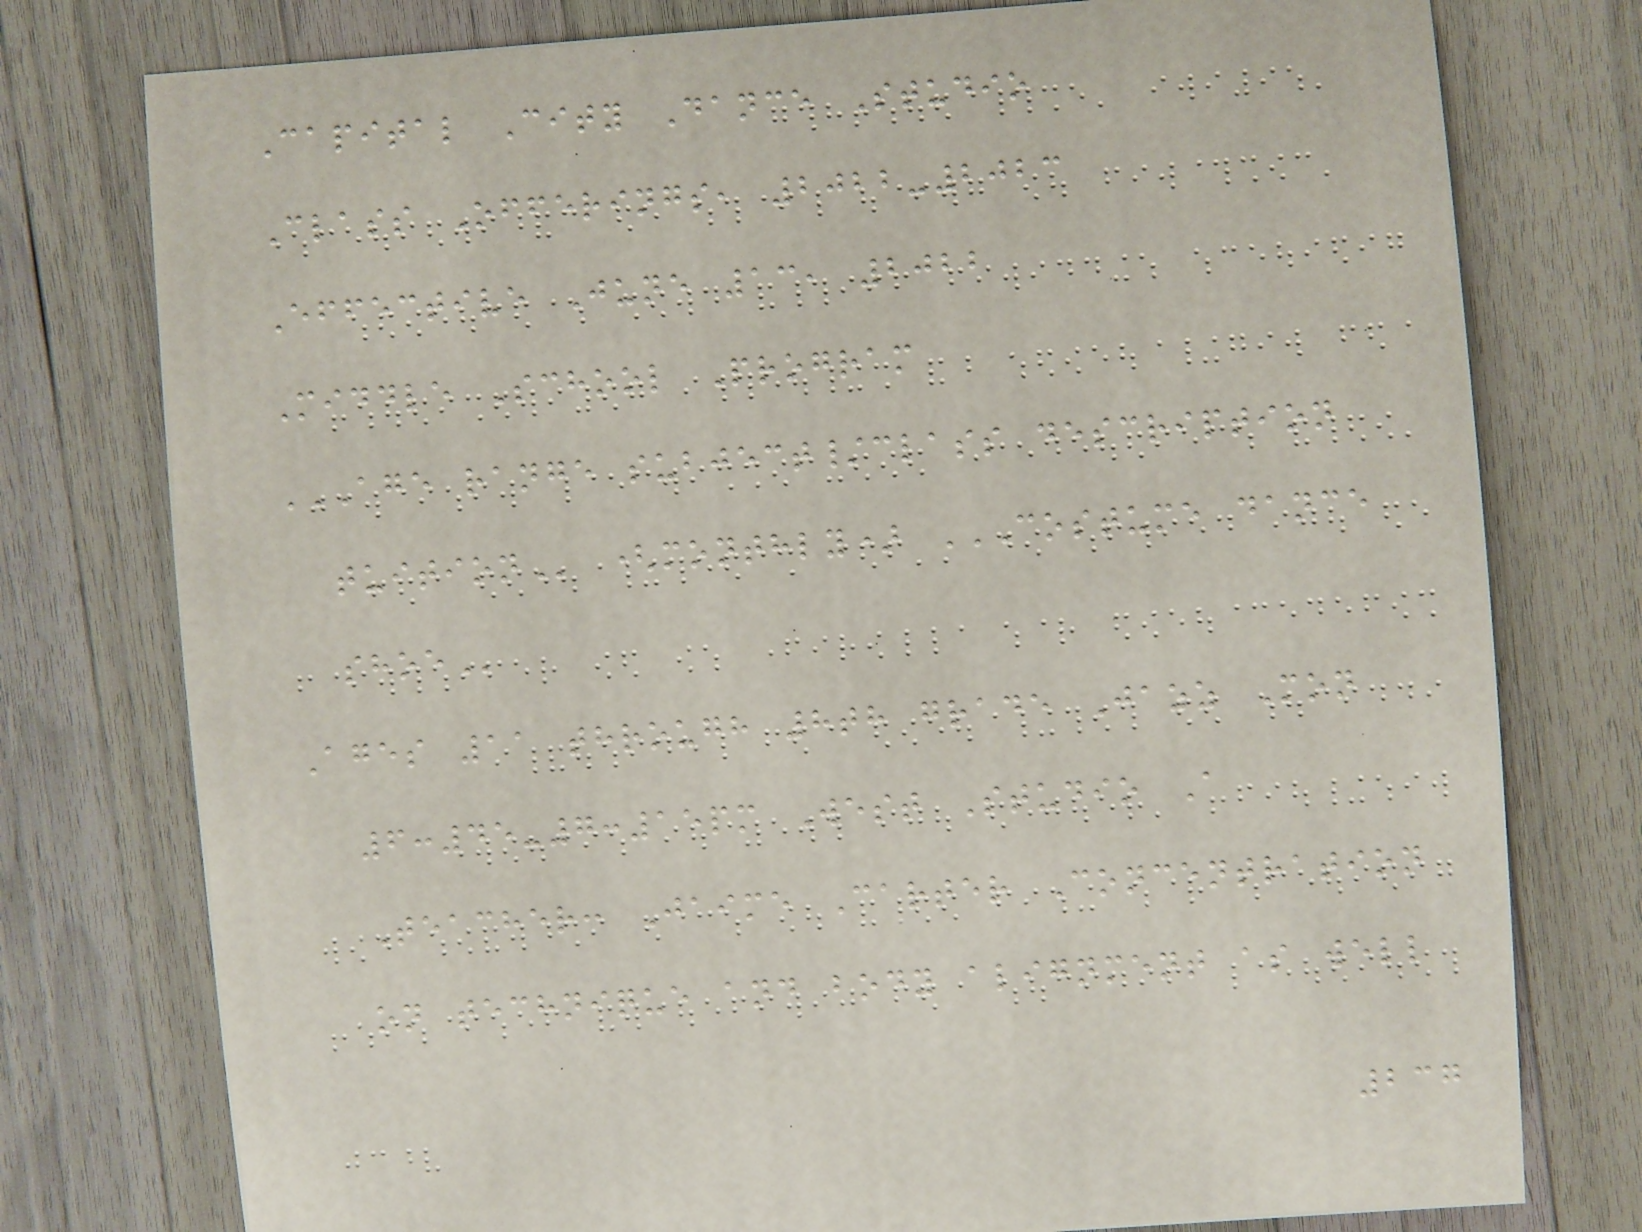Capital City Dance Studio
Class Offerings, 2022-2023
Effective June 13, 2022
Middle School Program
AGE RANGE SUBJECT/CLASS DESCRIPTION
TUITION (monthly) COSTUME DANCE
SHOE
Ages 11 through 8th grade Jazz Mon
6:45-7:15pm West Studio A
Teacher: Jaime Carter Concentration
on technique and body alignment as well
237
